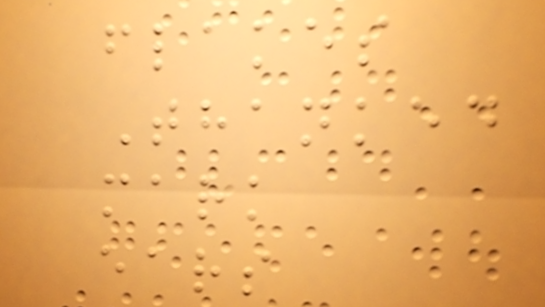flakes
Thanked
mark
ears
